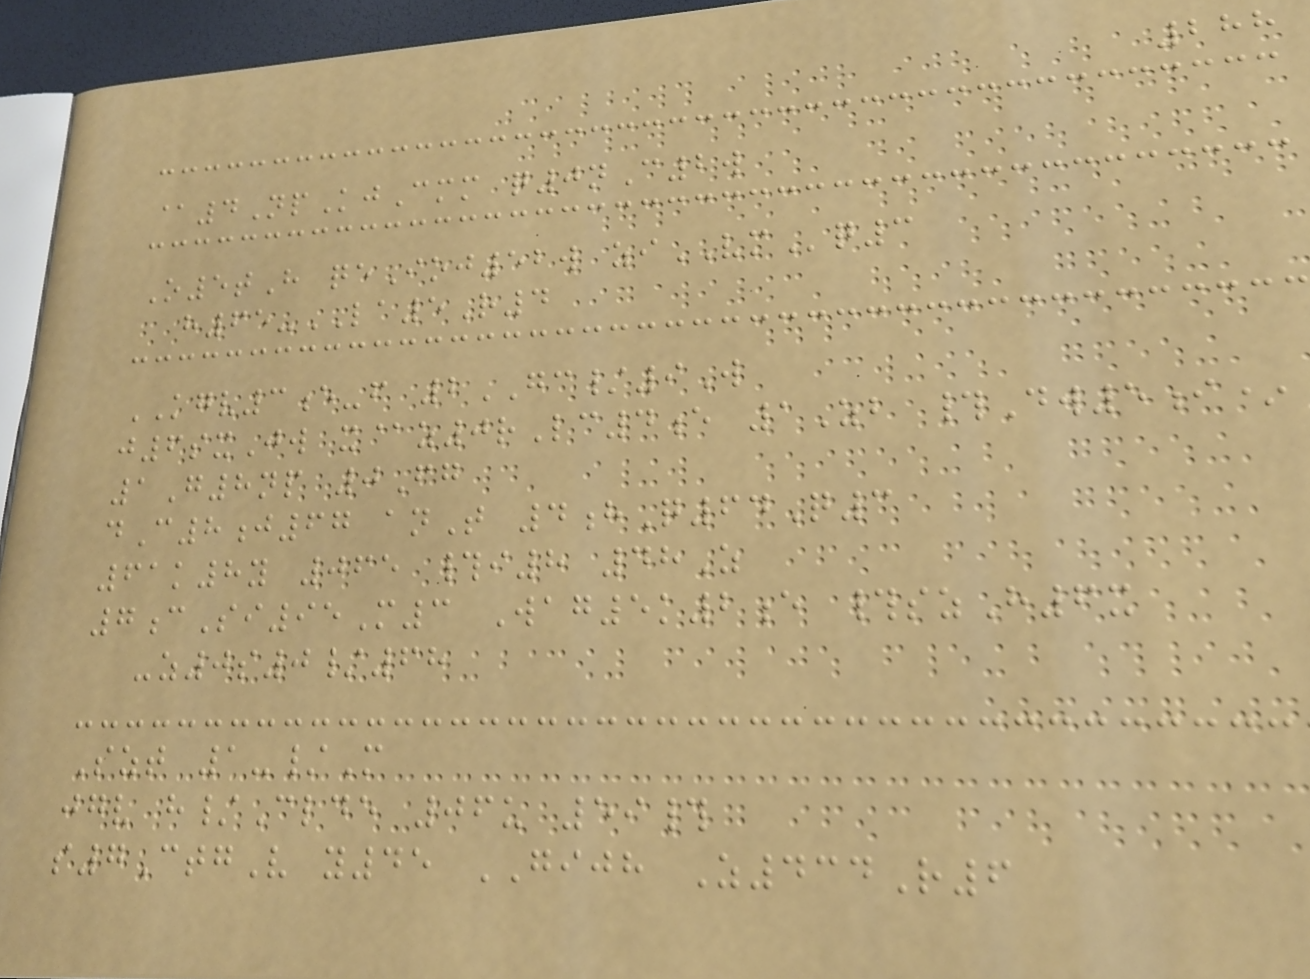288
@4NpKjCmm q0nC2w
O5tH qeIoj52w ziVMq3
h65-LA5R4
KGV3e-f 2GC/9W
j6sxJw x@z0rLc4e 1Zb #Dw5i*
1G8np 0Fg
dC8j67 anT 4hQ64Q3
61k8y 065 #i8 48Z
7cSi95M3 Wag5k2e #szH6x
-z0s0/68
Szt 1-/M
jgv h/Clde 06u 59#
s7CtgV y45 GIJH Z434R6
